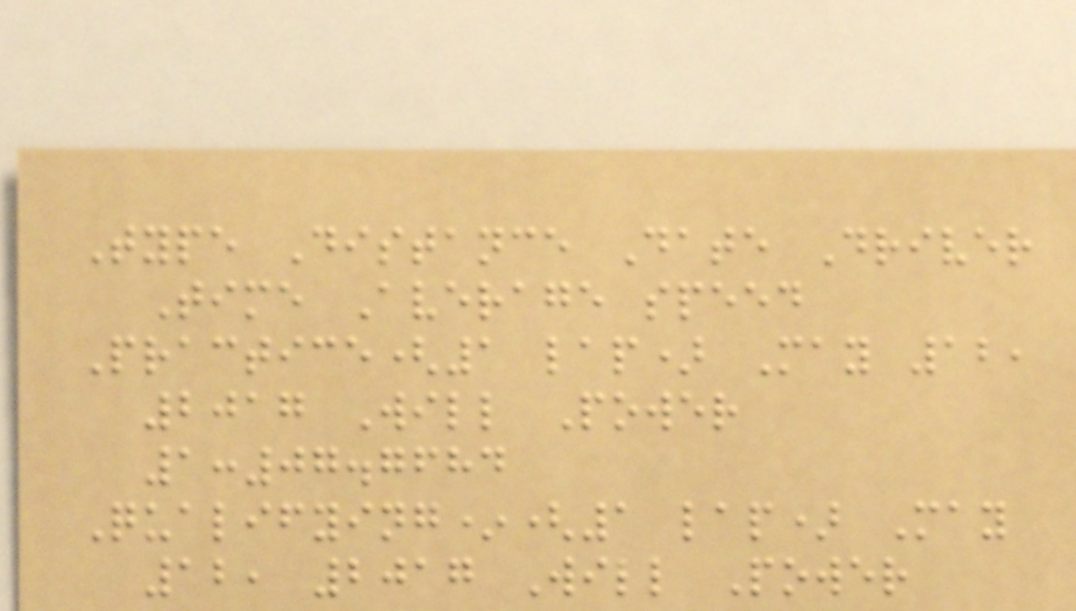Type Distance Date Driver
Time Average speed
Practice(1 lap) May 12,
2017 Will Power
1:07.7684
Qualifying*(1 lap) May
12, 2017 Will Power
